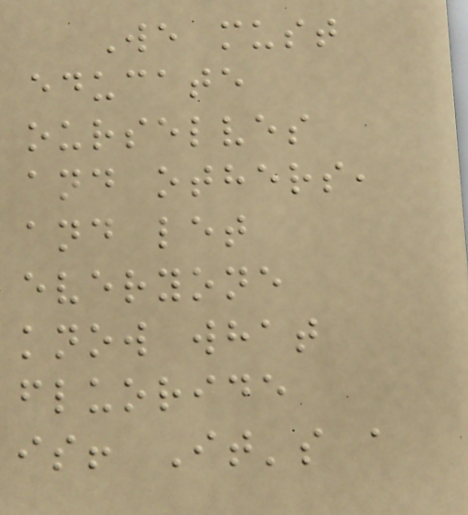We must
educate
ourselves
and others,
and let
everyone
know what
fluoride
is! It's a
